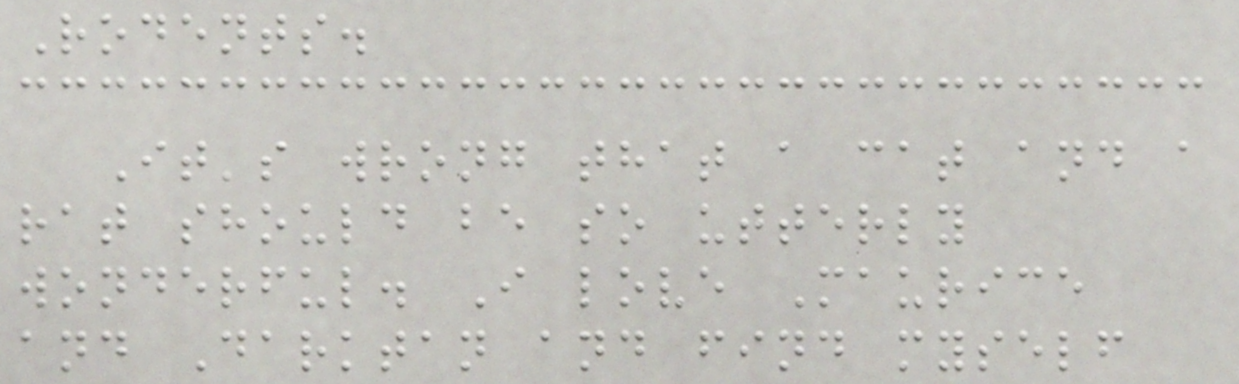Rodents.
It's wrong that a cat and a
rat should be so utterly
wonderful. I love Maurice
and Darktan and find myself
